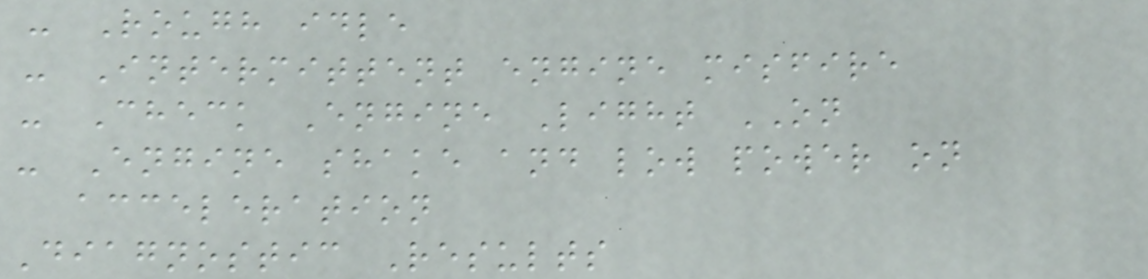- Rough idle
- Intermittent engine misfire
- Check Engine Light ON
- Engine shake and low power on
acceleration
Diagnostic Results
